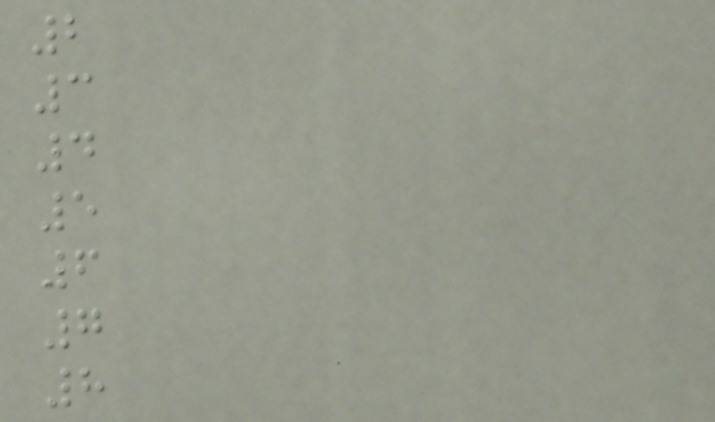2
3
4
5
6
7
8
